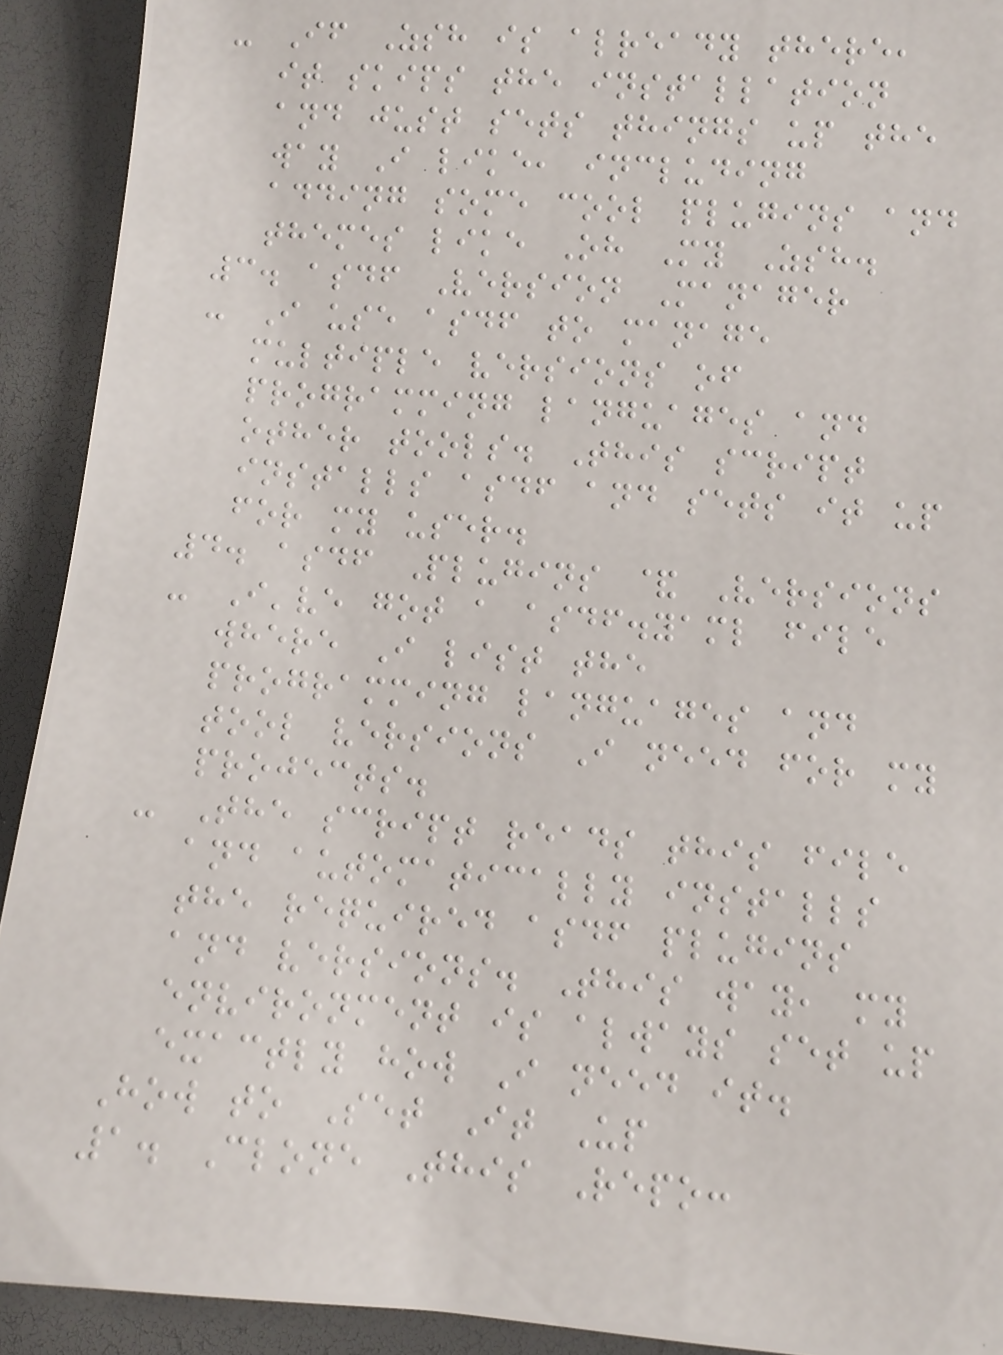- If Zsh is already there,
it skips the installation
and just sets things up the
way I like, including
adding some cool plugins and
themes like Oh My Zsh.
3. asdf Version Manager
- I use asdf to manage
multiple versions of
programming languages and
other tools. This script
installs asdf and sets it up
for my user.
4. asdf Plugins & Versions
- I've got a asdf.yaml file
where I list the
programming languages and
tool versions I need for my
projects.
- The script reads this file
and automatically installs
the required asdf plugins
and versions. This way, my
environment is always set up
exactly how I need it.
How to Set It Up
1. Clone This Repo:
